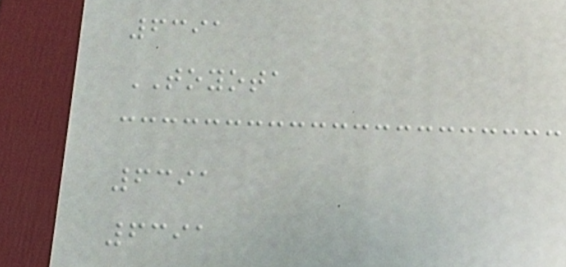6391
TOYOTA
6391
6391
